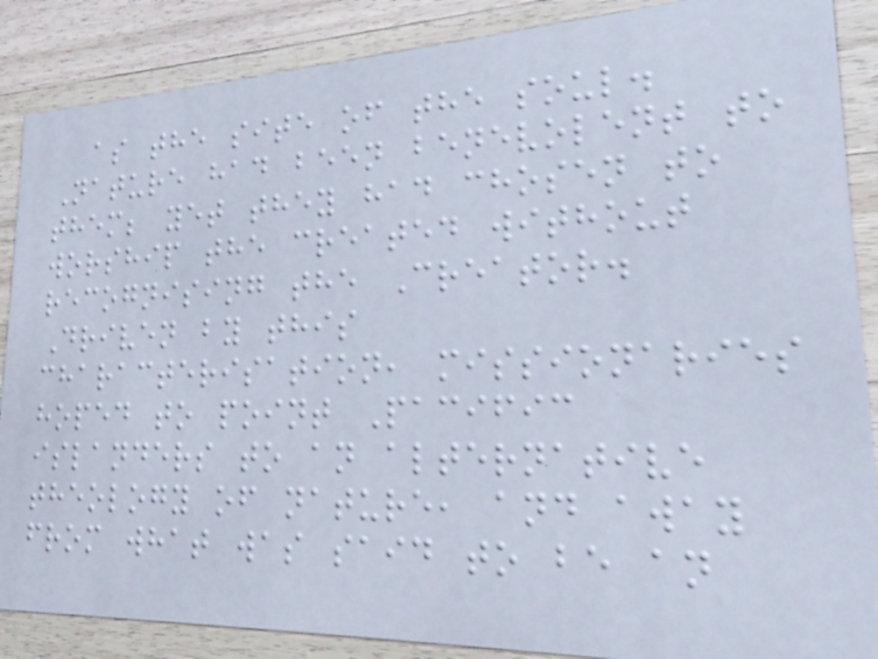as the site of the soul.
Nature had been benevolent to
them; yet they had chosen to
worship the created without
recognising the Creator.
Driven by this
characterisation, missionaries
hoped to point Pacific
islanders to an alternative
theology of nature, and away
from what was said to be an
